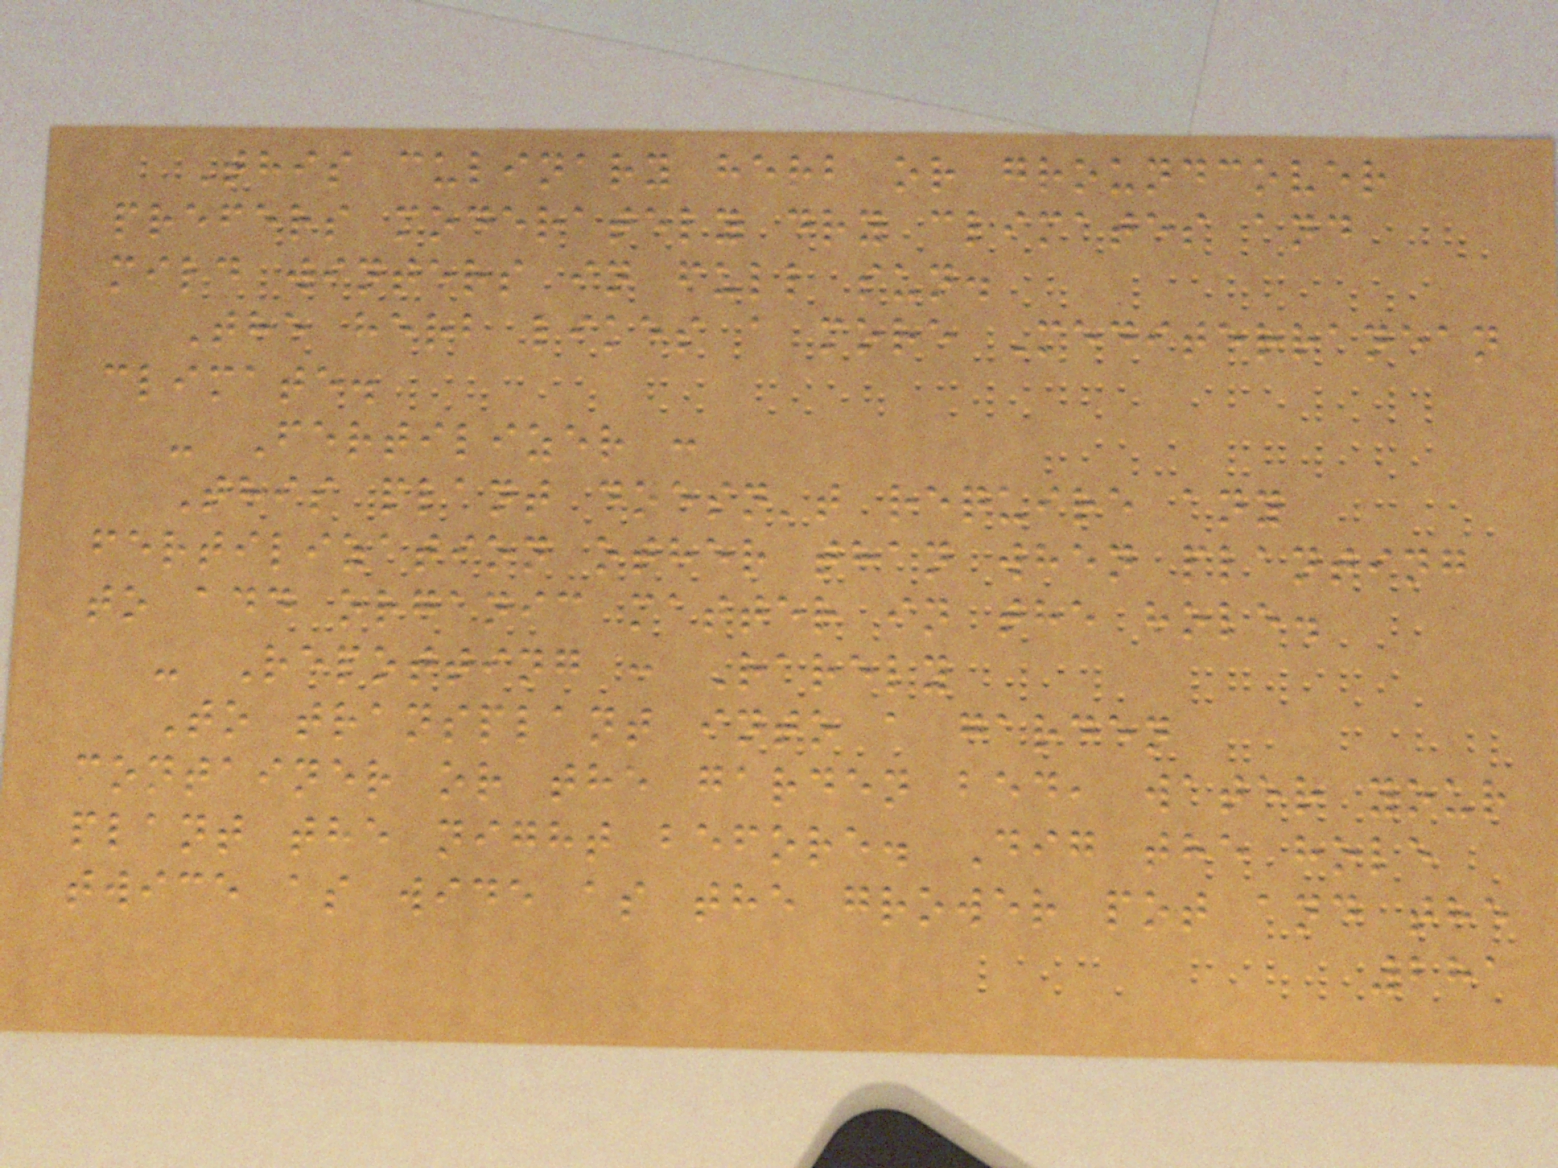This culinary herb or groundcover
prefers moderately dry climates and
mild winters in full sun.
The herb likes a more Mediterranean
climate.
- Fertilizer :
This plant doesn't require any
fertilization other than when planting
to add organic matter in the hole.
- Repotting : Rarely
To transplant into a garden
container or the garden bed, water your
plant the night before. Dig the hole
twice as wide as the grower pot and the
281
